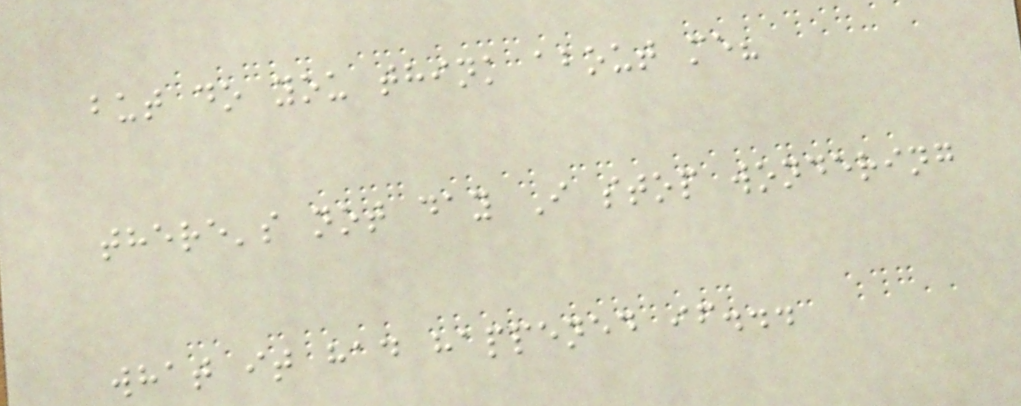but do you think about me?
there's not day I stop wondering
what it had happened if...
